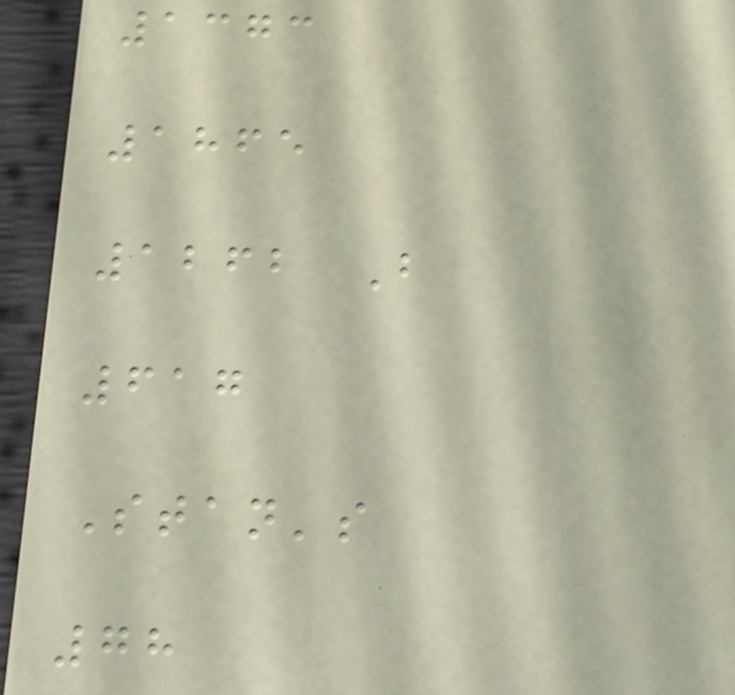1373
1865
1262 B
617
Stan's
78
